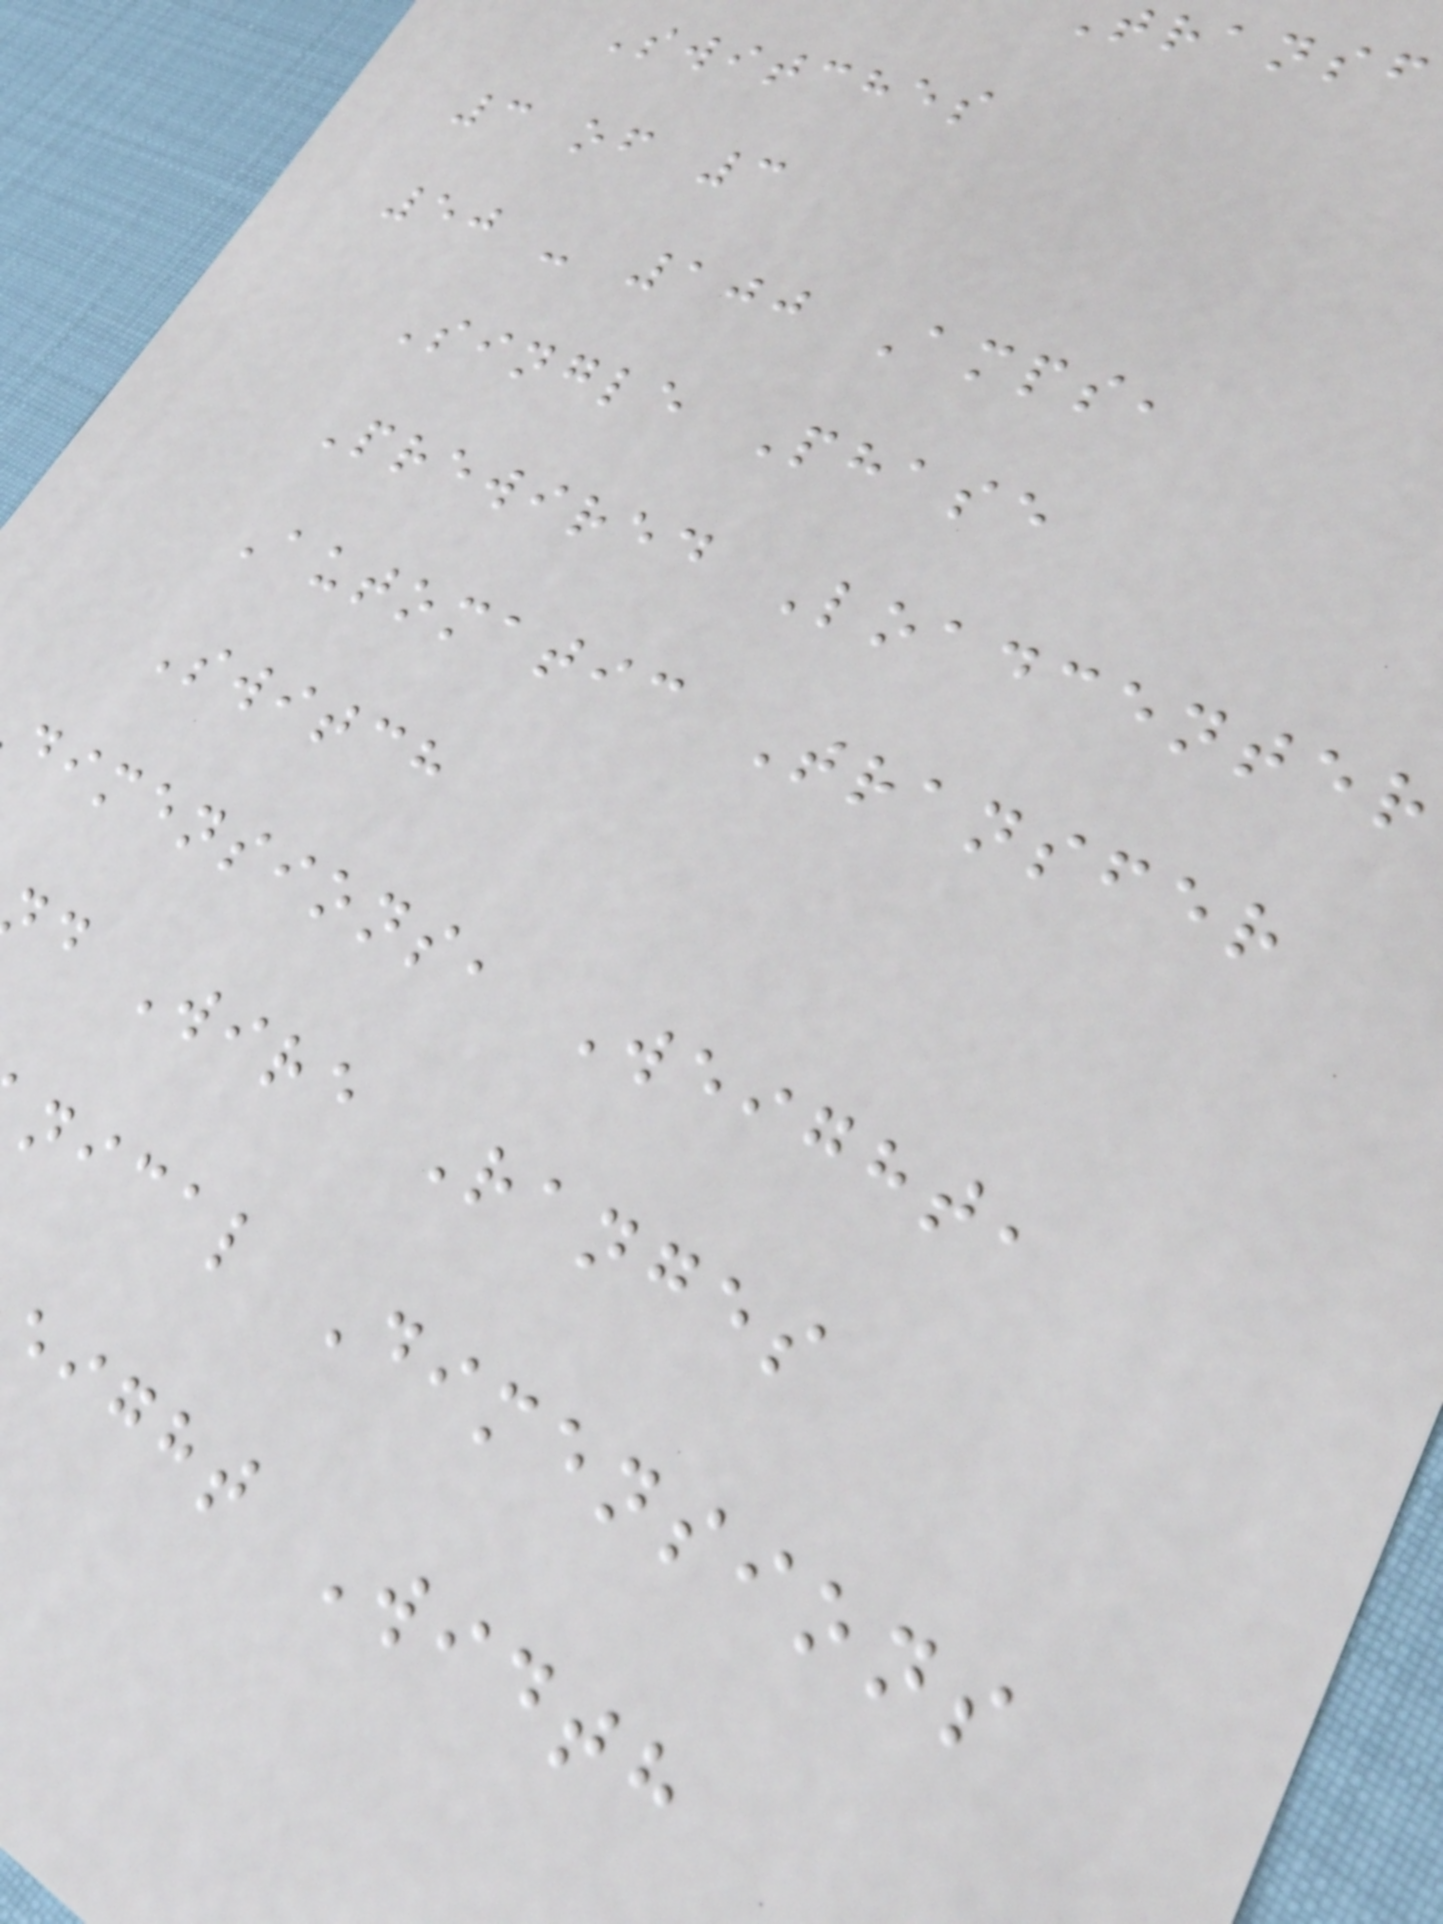Switches
3 of 3
50 - 100 Amps,
Single Phase
Prewired Loadcenter
Automatic Transfer
Switch
dimensions, Weight,
d Wire Ranges
nical Dimensions
ight Width
